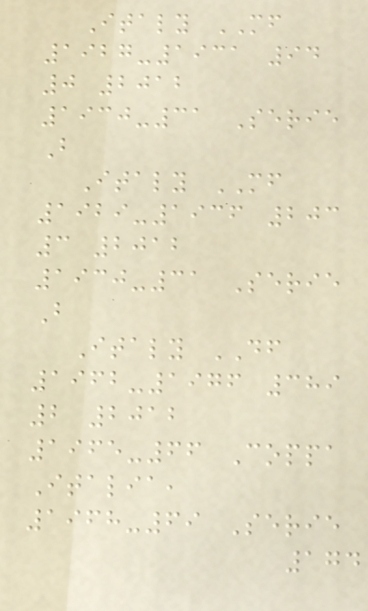Italy MF
1927-1931 94
0 2012
1930-31 Serie
B
Italy MF
1929-1936 203
3 2012
1930-31 Serie
B
Italy DF
1962-1976 389
2 2012
1965-66 Coppa
Italia,
1968-69 Serie
174
